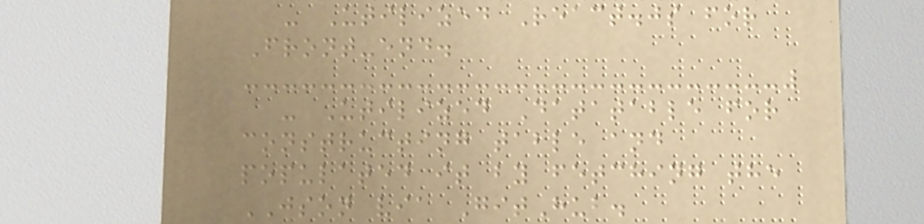- Utilized React.js for
Front-end.
- Utilized Datatable for
constructing table and
populated it by fetching the
JSON via GitHub.
